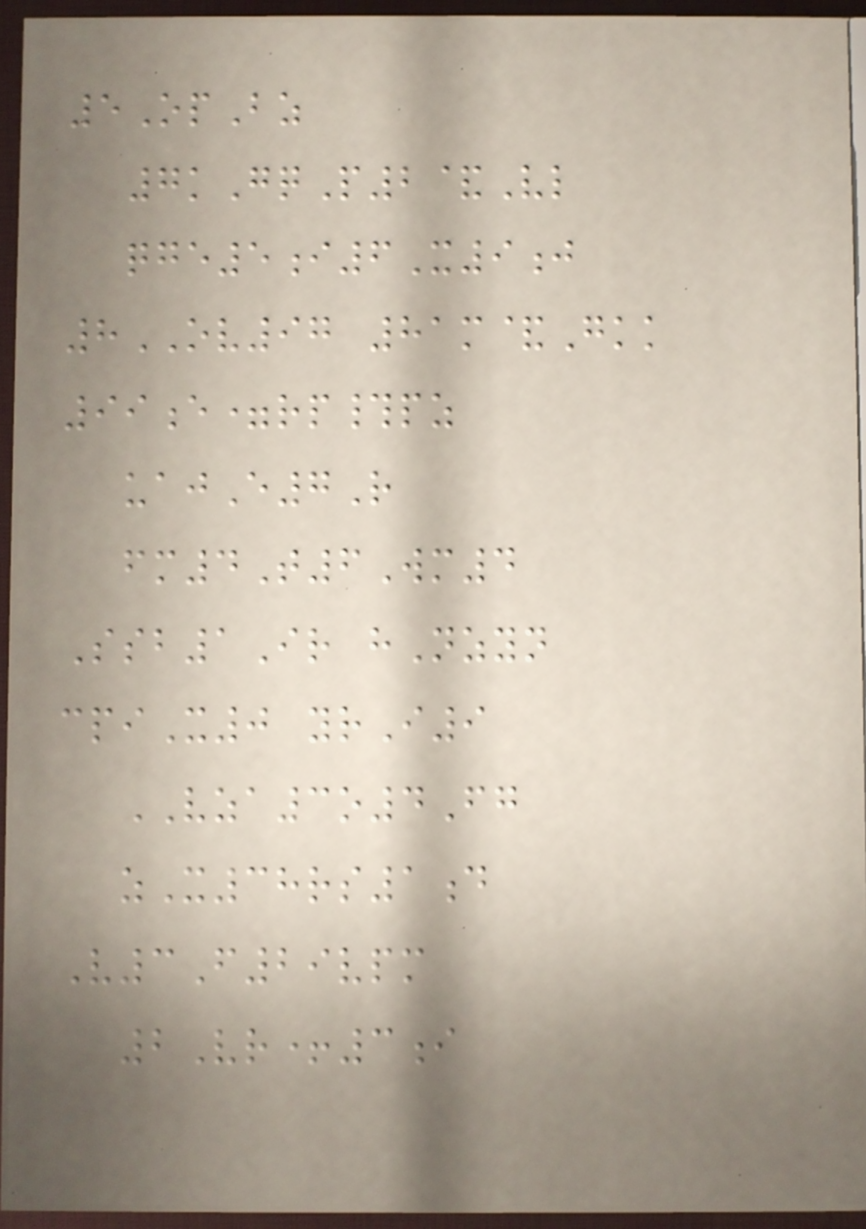5OpBz
7kGqP2&Vl
qge5i6X9j
8OV97 81m&Gkk
99e=rp#pz
uajE7R
fm4T6Wm4
Ssb1Ir hNzyn
cpiX0 yrI9
VZA3o4Fg
zX38rs1d
V3F29vpm
2Vr+3i
